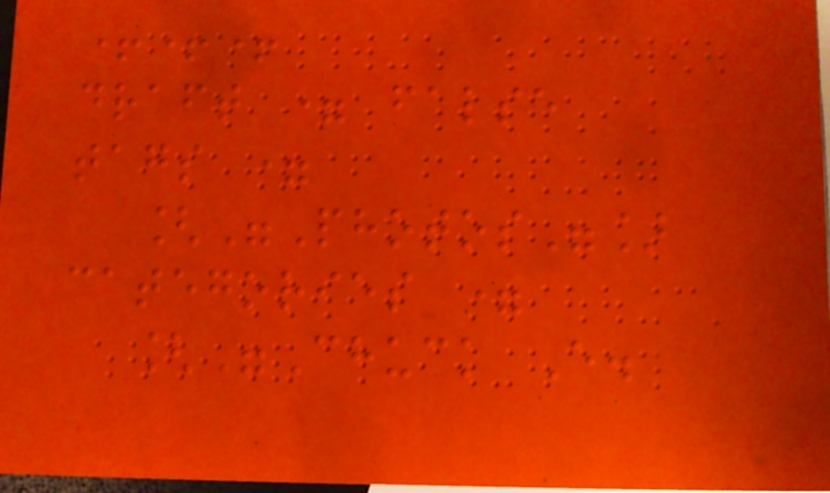+++
draft = false
tags =
["Photos"]
categories =
["Chuck E.
